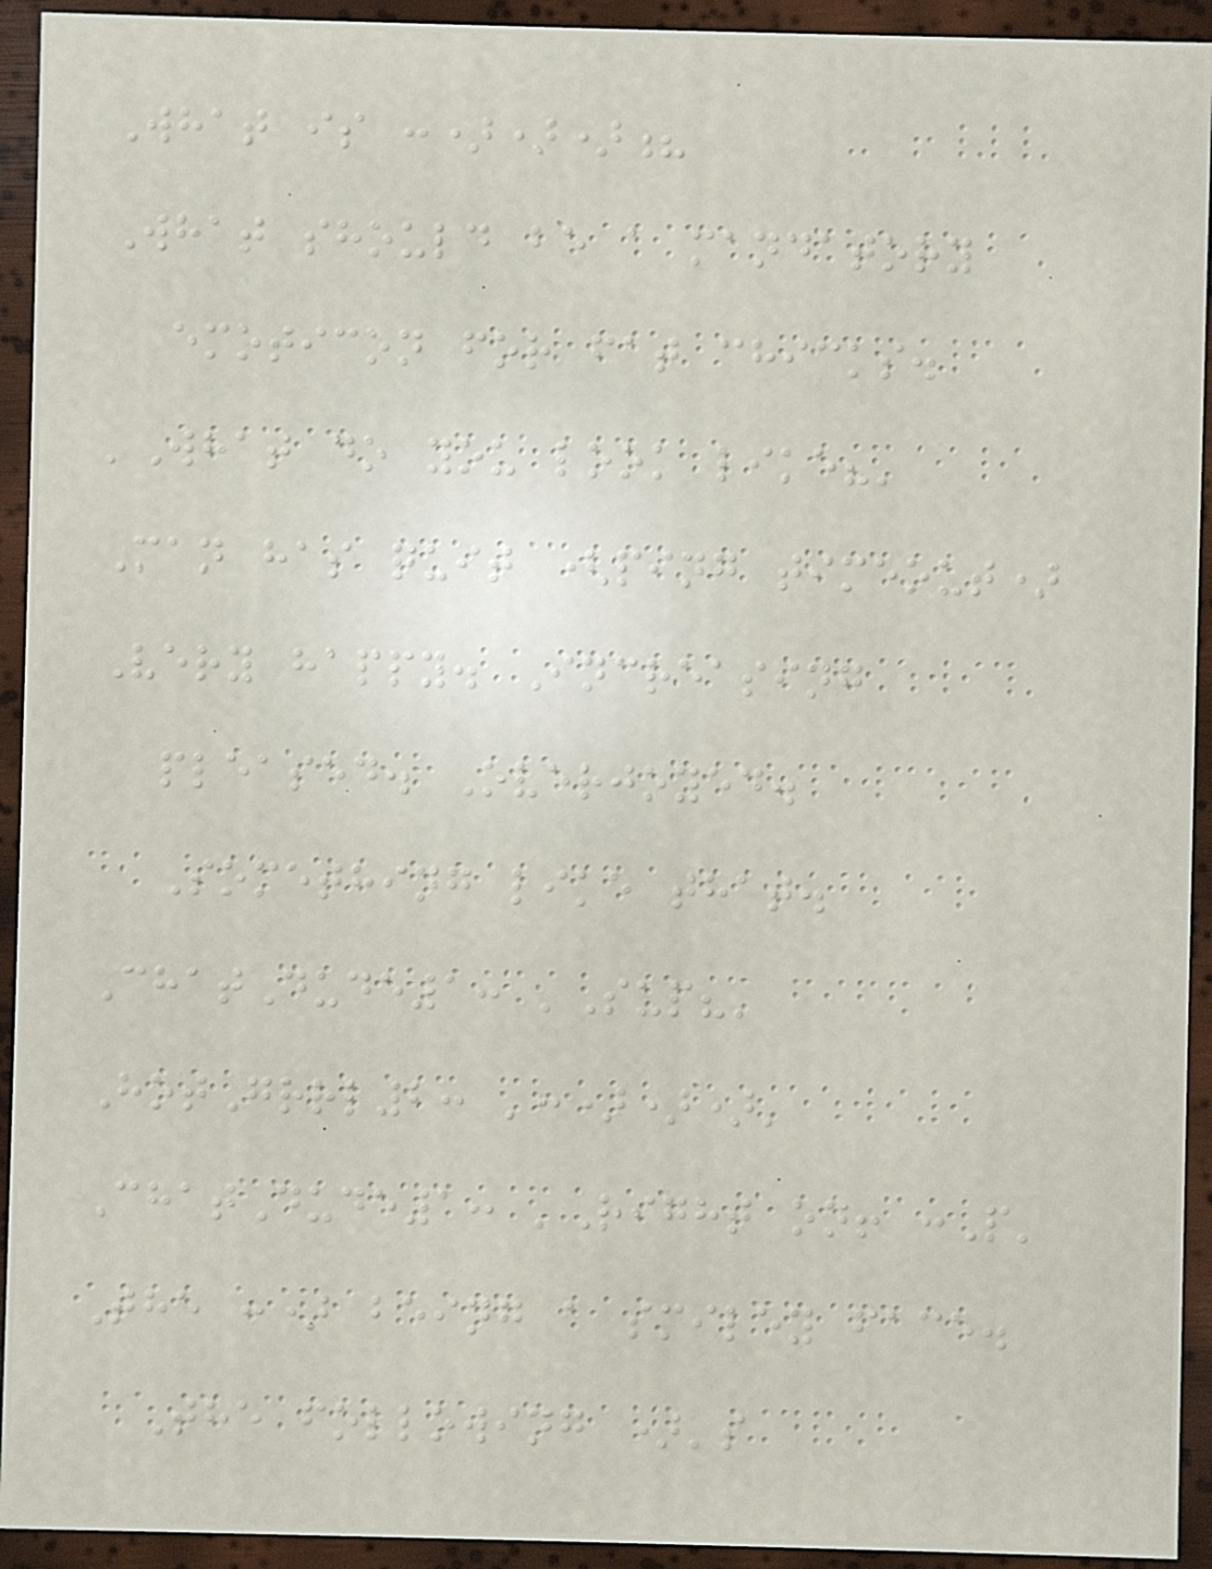What is :)))?
What should be a mandatory
emoticon for fat chicks.
'What do you look like?'
Man has quit (ping timeout)
Very happy. Increasing
pleased. Overjoyed.
Something like that.
ChatDude1: 'Sup?'
HotGrrl2: ':)))'
ChatDude1: 'Right on! :P'
The :) being a smiley face.
The following )'s
